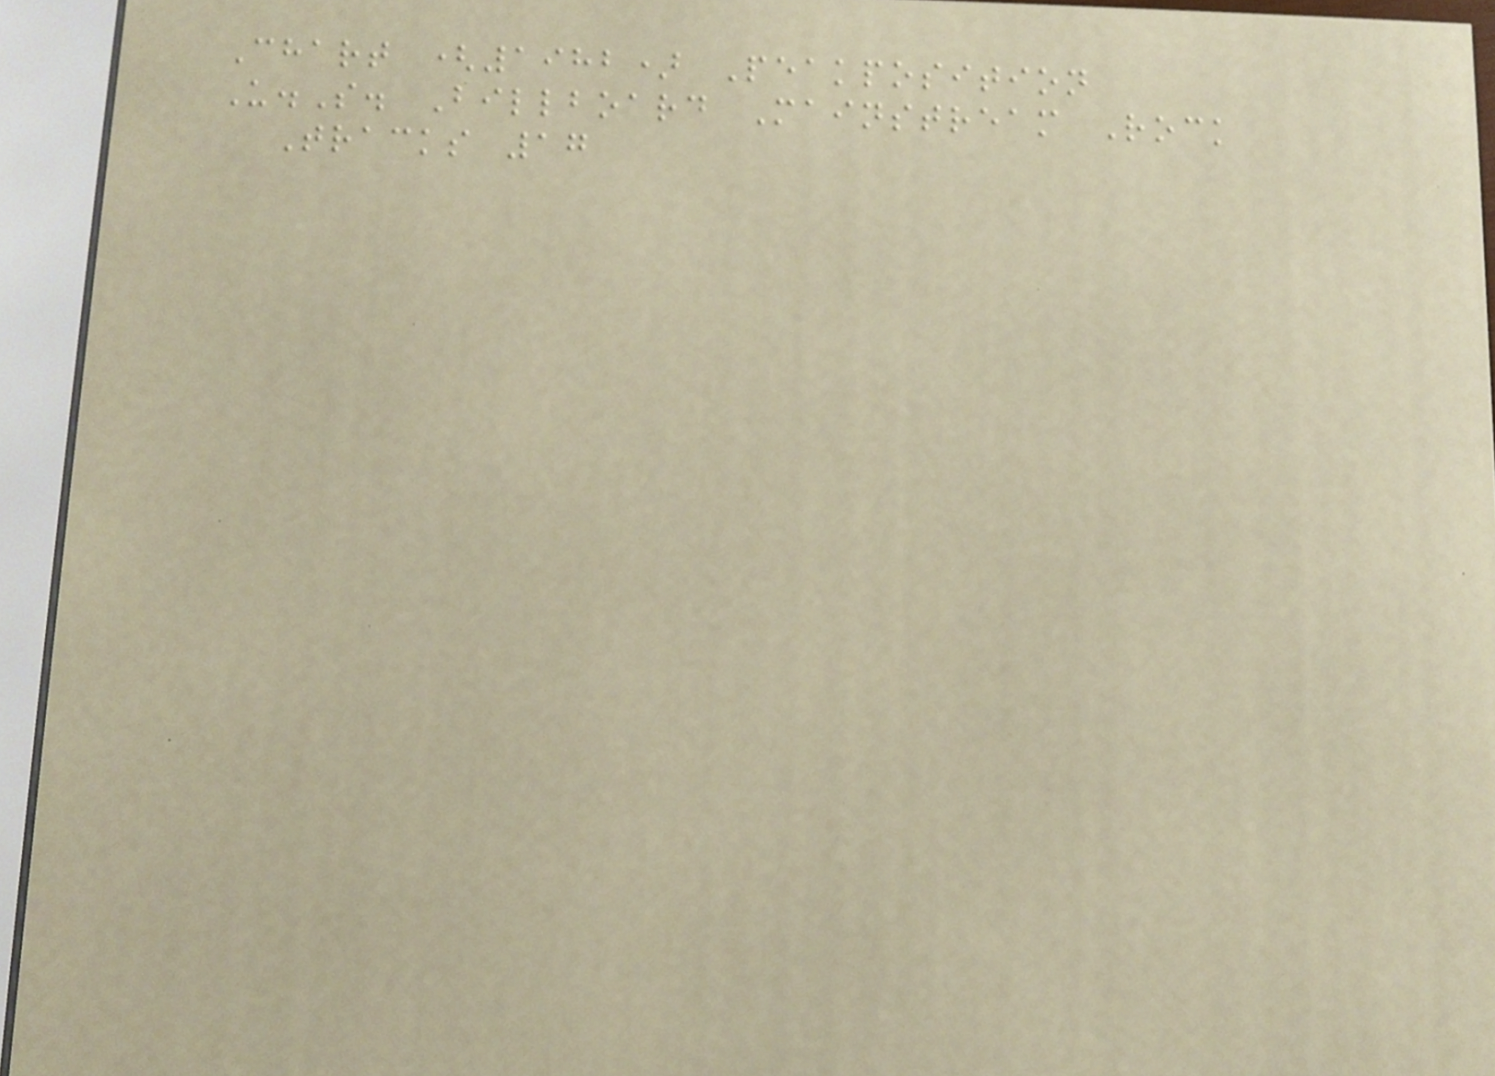Chart (1982) Peakposition
U.S. Billboard Mainstream Rock
Tracks 17
